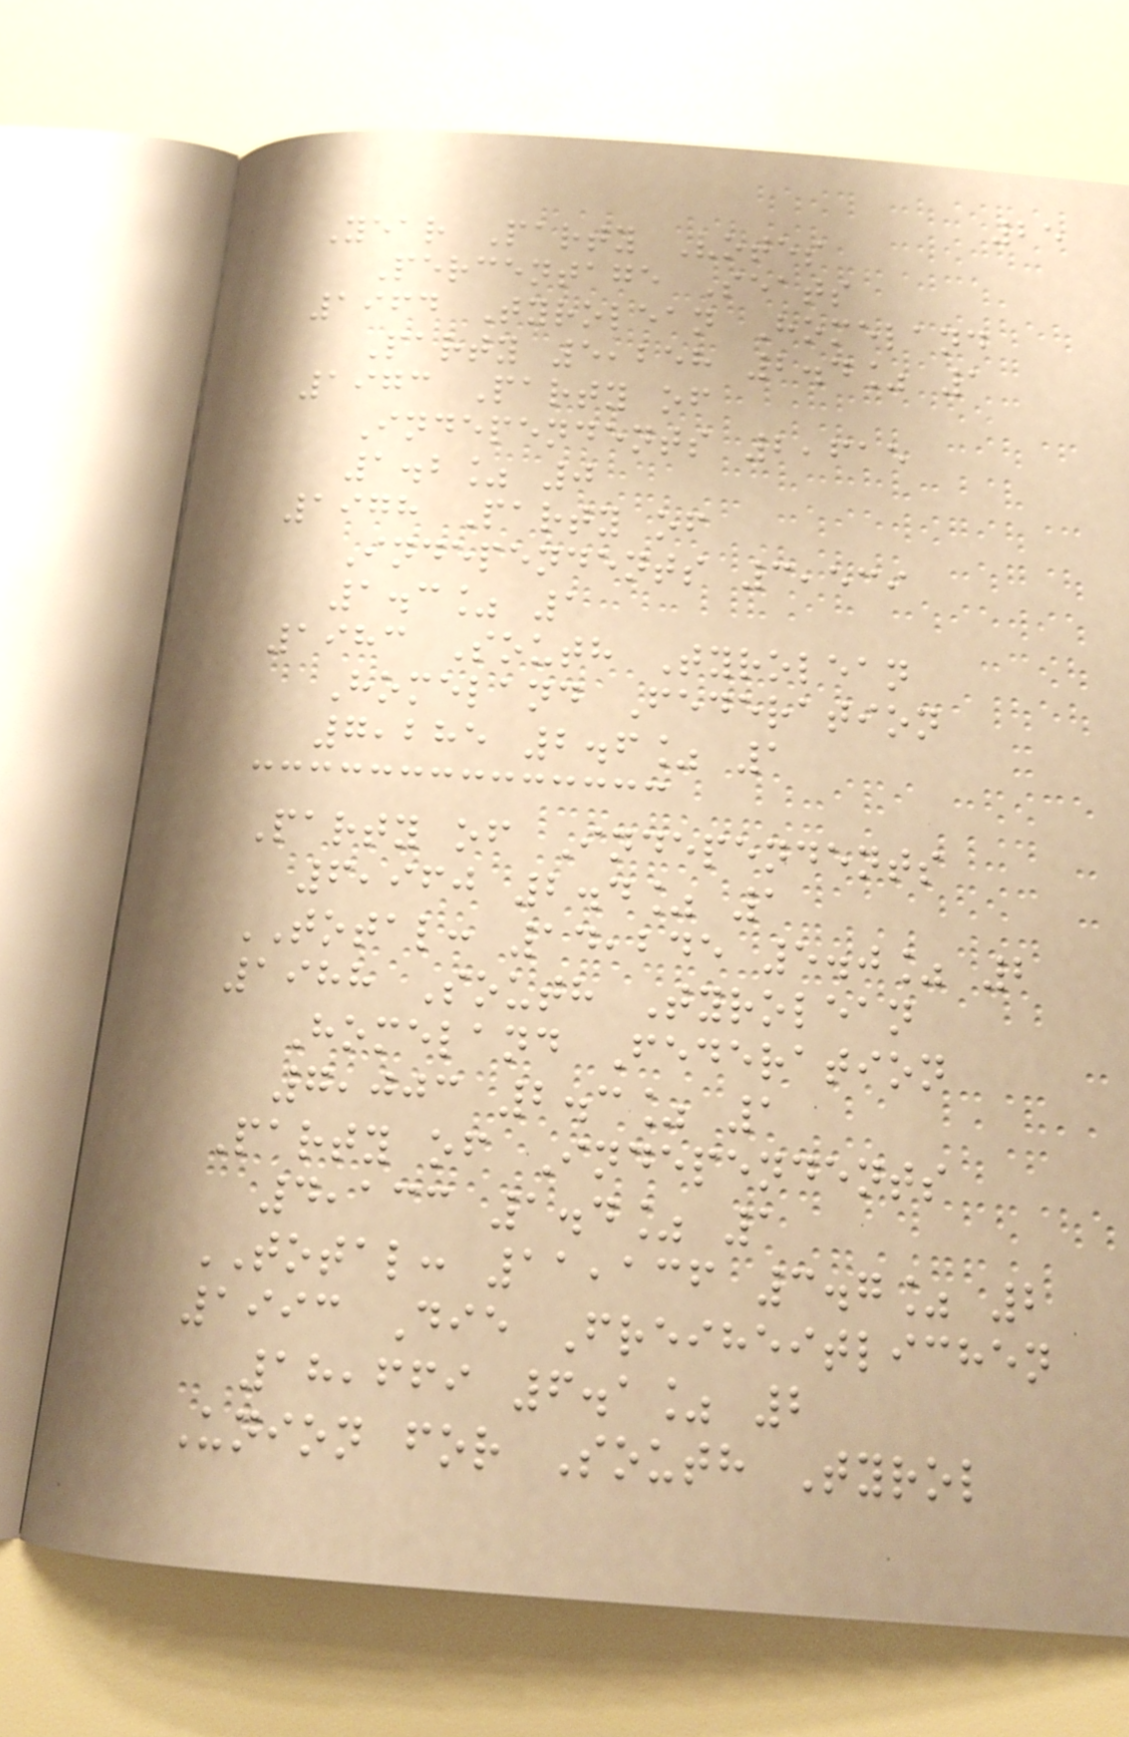25
Year Party Votes
Percentage Seats
1964 Tyrolean Homeland
Party 5,258 2.4% 1
1973 Party of
Independents 2,615
1.2% 0
1978 Party of
Independents 3,539
1.3% 1
1983 South Tyrolean
Homeland Federation
7,285 2.6% 1
Party of Independents
6,960 2.4% 1
TOTAL: 14,245 5.0% 2
1988 South Tyrolean
Homeland Federation
7,003 2.3% 1
Party of Independents
4,133 1.4% 1
TOTAL: 11,136 3.7% 2
1993 Die Freiheitlichen
18,669 6.1% 2
Union for South Tyrol
